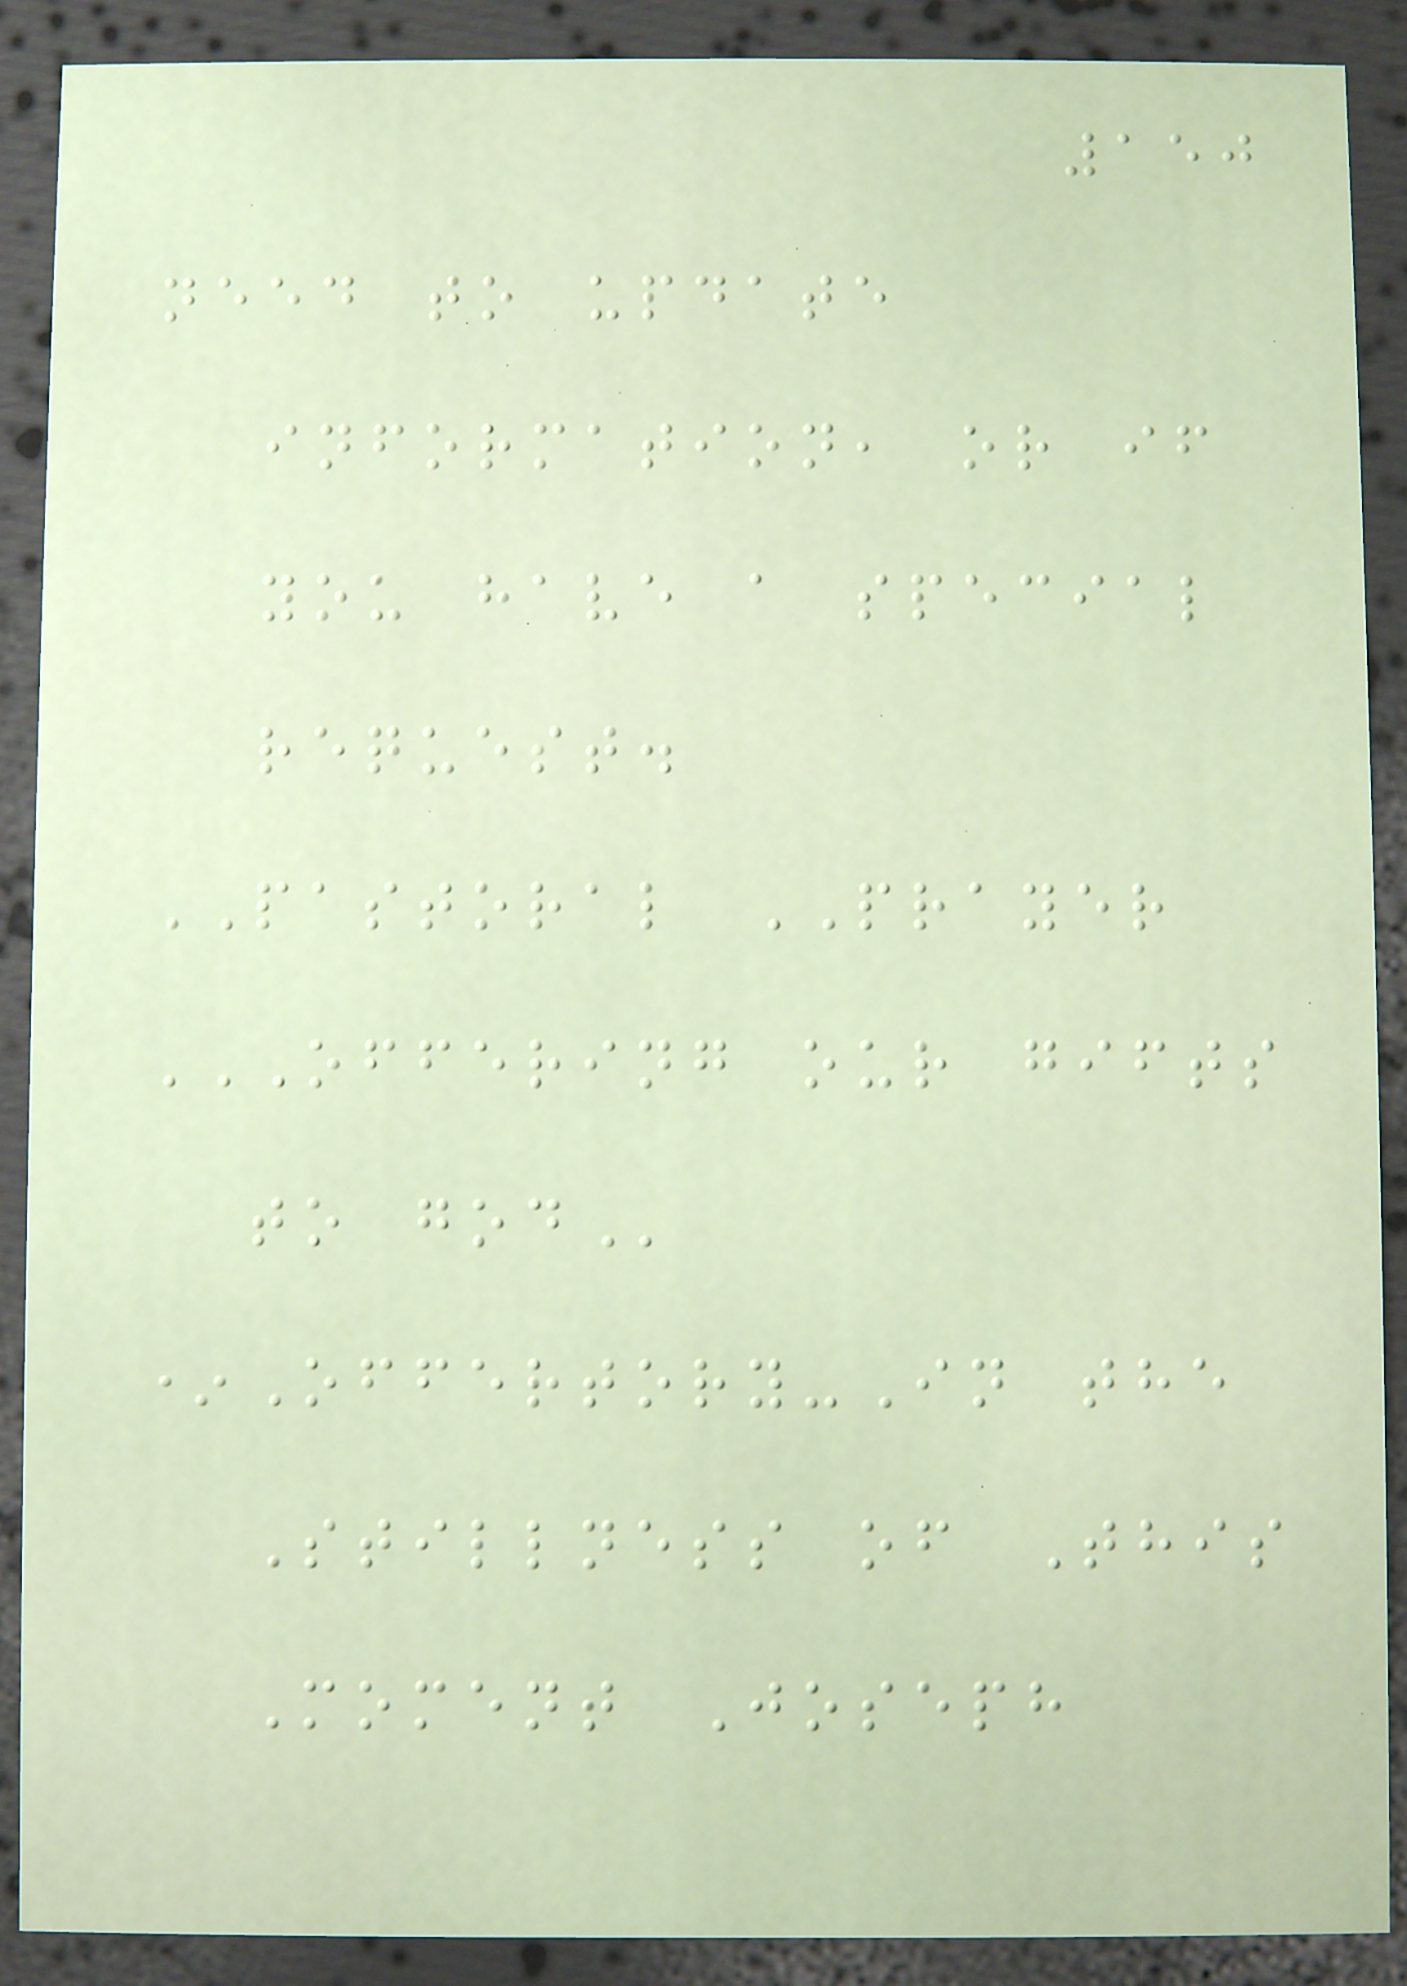150
need to update
information, or if
you have a special
request.
PASTORAL PRAYER
OFFERING OUR GIFTS
TO GOD
*Offertory-In the
Stillness of This
Moment Joseph
